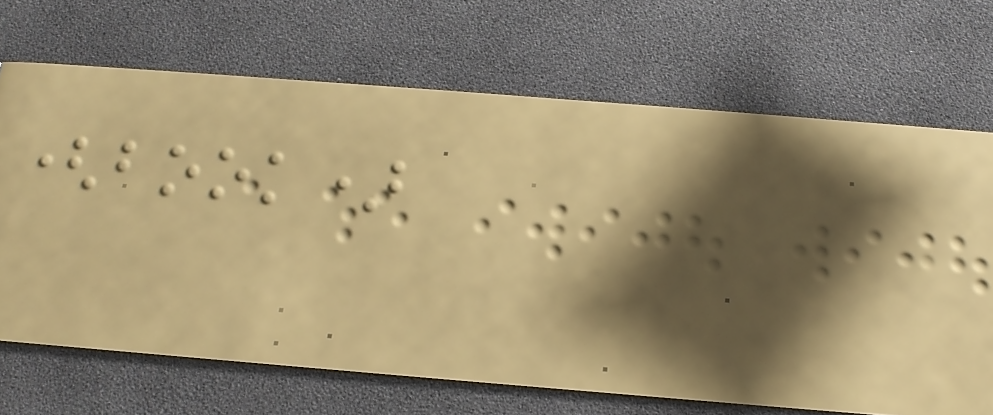(book)
